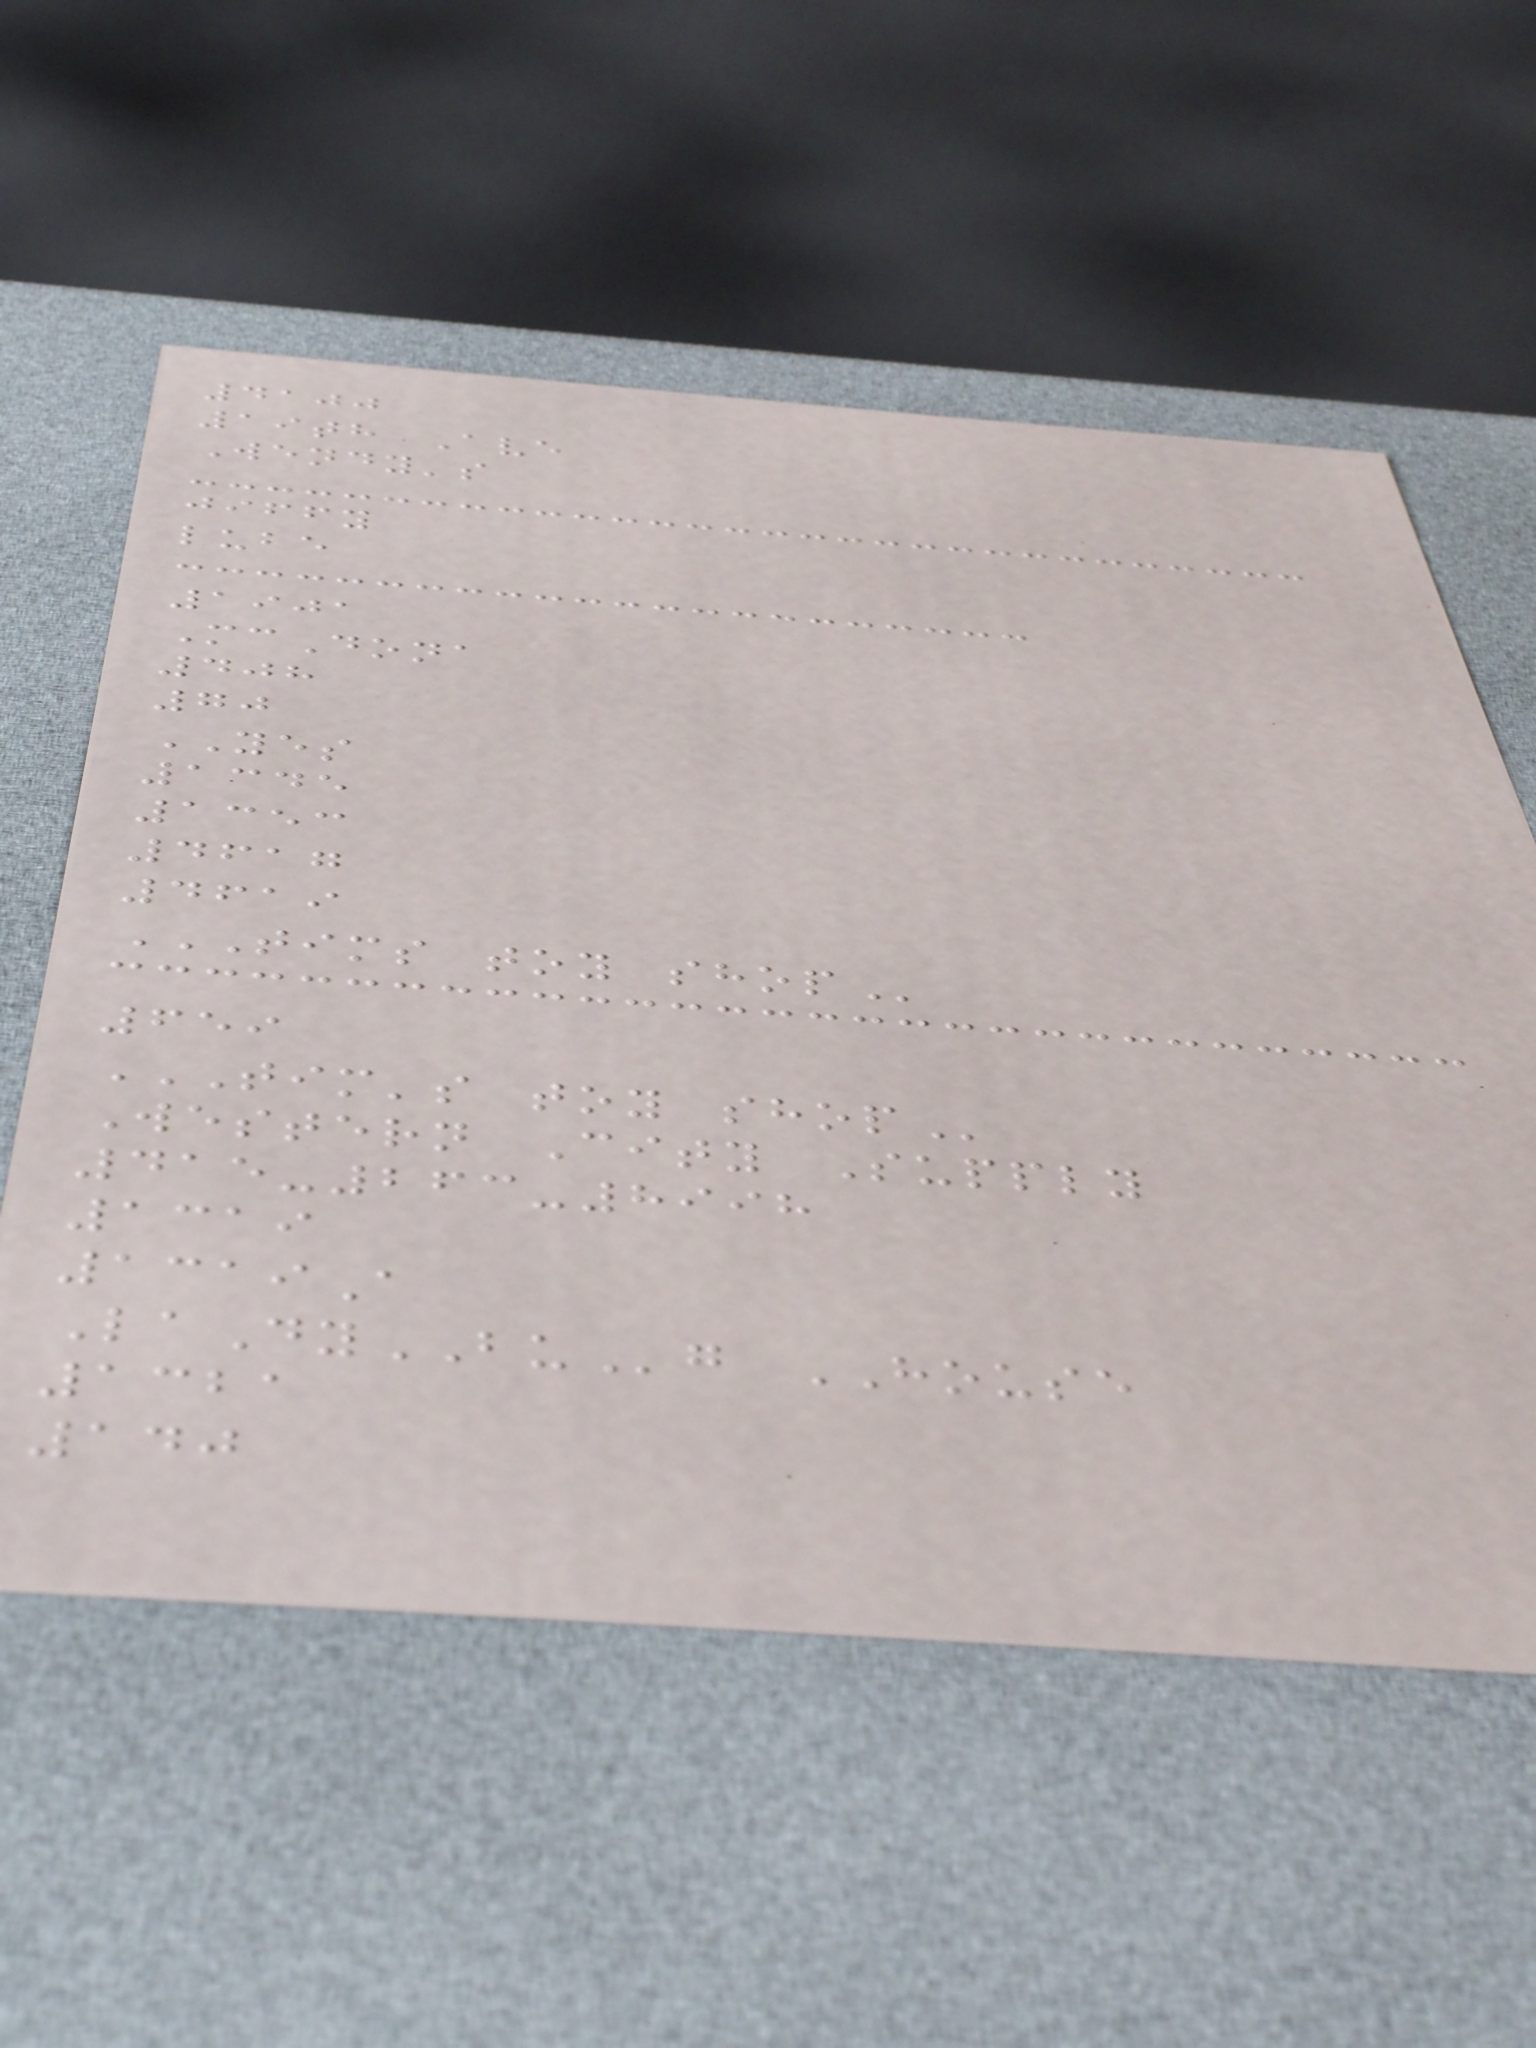4100
19th Ave
Wendy's
jiffy
lube
1901
McDona
408
70
YES
1345
1353
4617
4619
TIMS TOY SHOP
659
TIM'S TOY SHOP
Western City Supply
415-263-8998
1319
1319A
LaDyBUg HOUSE
1321
140
